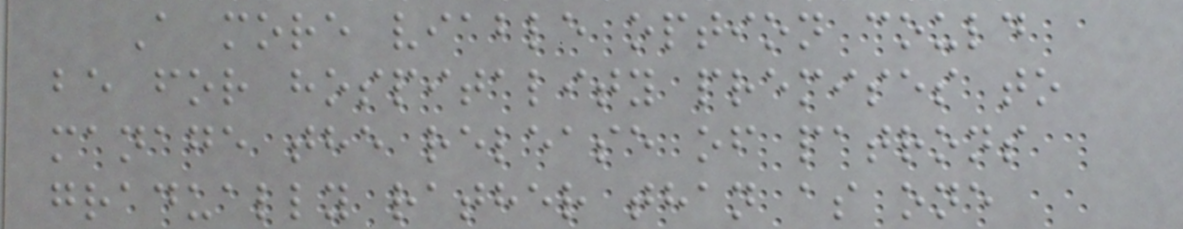A more viable option could
be for hospitality premises to
manage the release of patrons
gradually rather than as one
